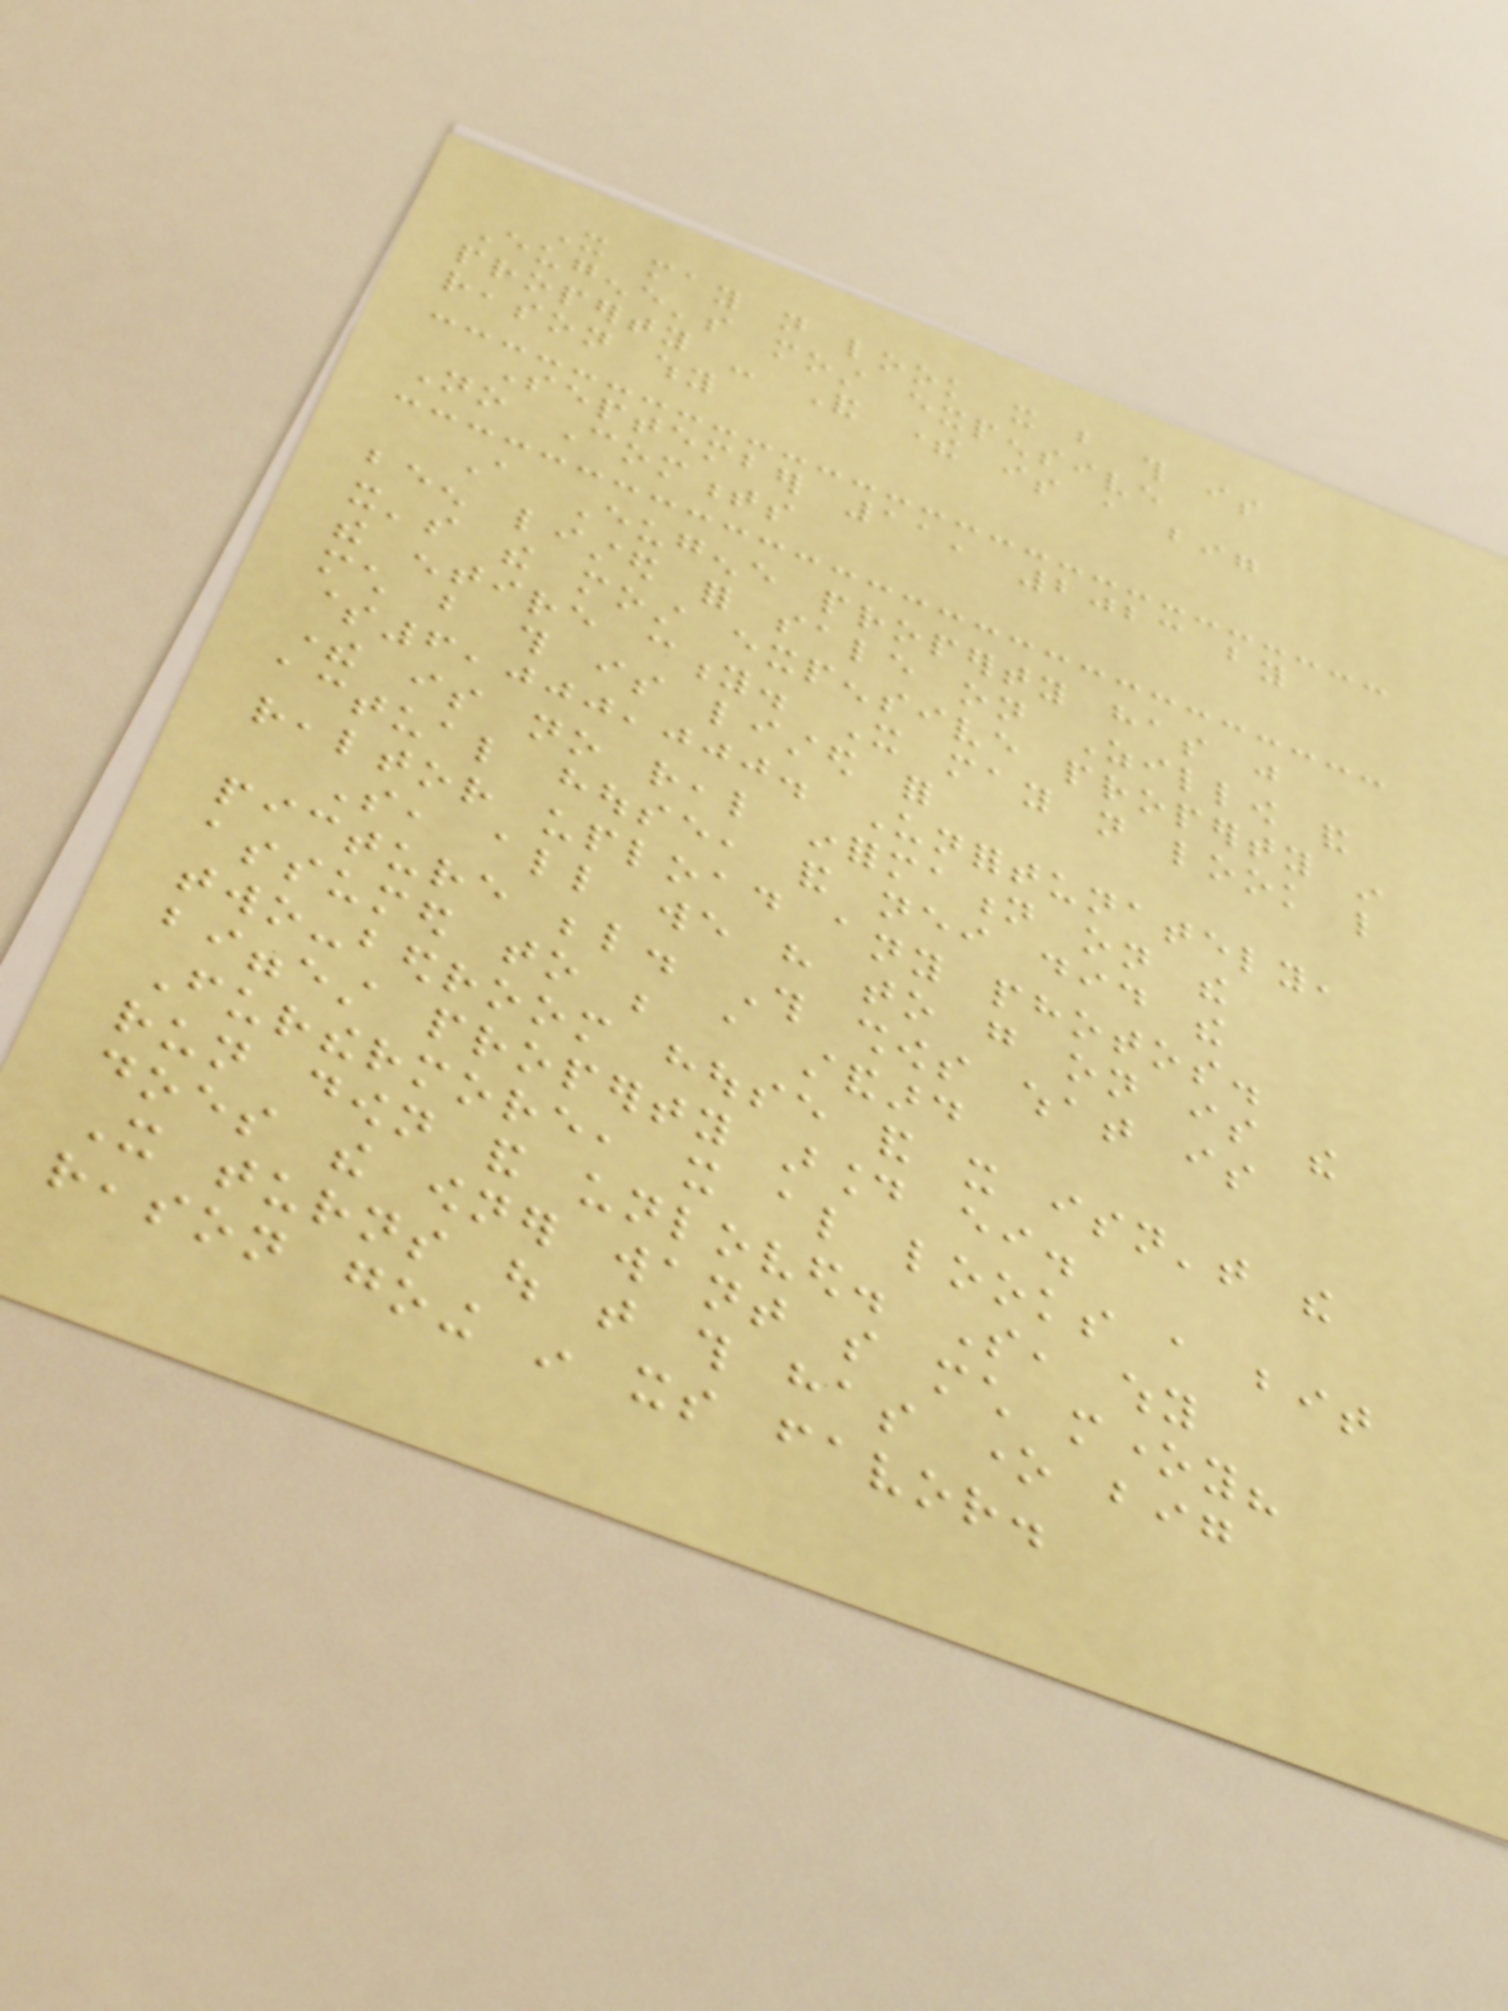It may not look it but this is
Eugene's most expensive
property - And there is a big
reason why
September 11, 2023 by
No Comments
A Eugene property has just
been listed for sale on Zillow and
it's the most expensive property in
the entire city. It may not look like
much but this is listed for
$6,000,000. Unfortunately,
there is no real information on the
actual house, and neither did the
realtor upload any photos.
So, all we have to go on is the
picture below. This shows what is
assumed to be a standard
two-bedroom house and it isn't the
biggest property around either.
Furthermore, it also looks a bit
run down and unloved. So, why
does the owner want so much money?
It turns out that this has one big
reason going in its favor.
